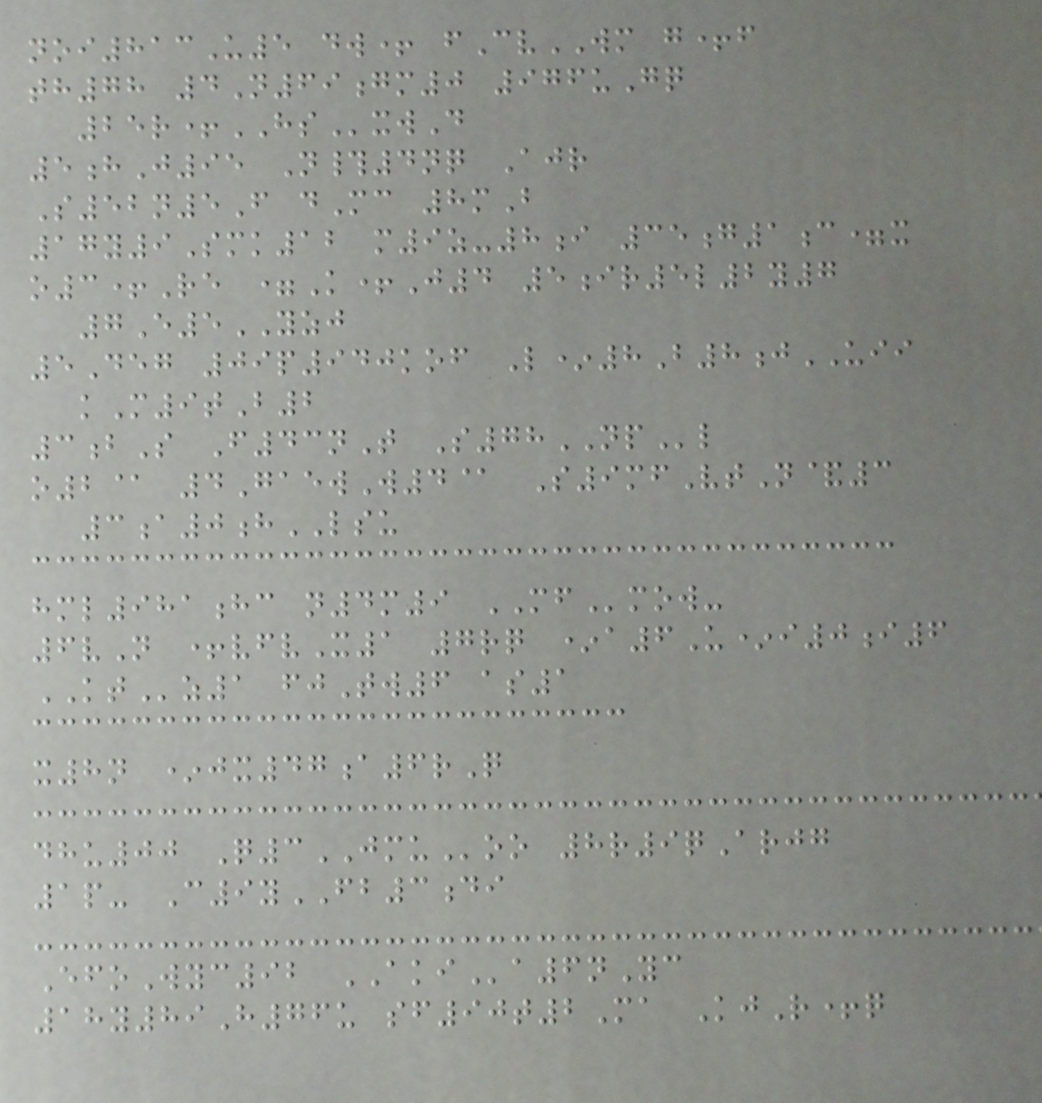noi813U5 dw+ fCvWM g+f
th78 4N69gm0 976uGq
25r+HSxwD
5hJ95 N#4nq Ajr
S52n5F dMc 8mB
17y9Smk12 m9z-8i 35g1c=x
o3+Re =K+J4 5ir5l2y7
7E5YZJ
5Deg 09p940kof L*8B8jUII
kM9tB2
3bS F43nT S78NPl
o2@ 4GaewW4@ S9mfVtN&3
3a0hLSU
hml981hc n4m9 MFmow-
6vN +vfvX1 7rq *a6U*i0i6
KTz1 fjTw6 as1
x8n *jx47a6rQ
dhu00 Q3JMUoo 8r9qArjg
1p- C9yFB3di
EfoWyc92 AKIa6nYc
18y89H76u sf90t2Ma KjR+q
